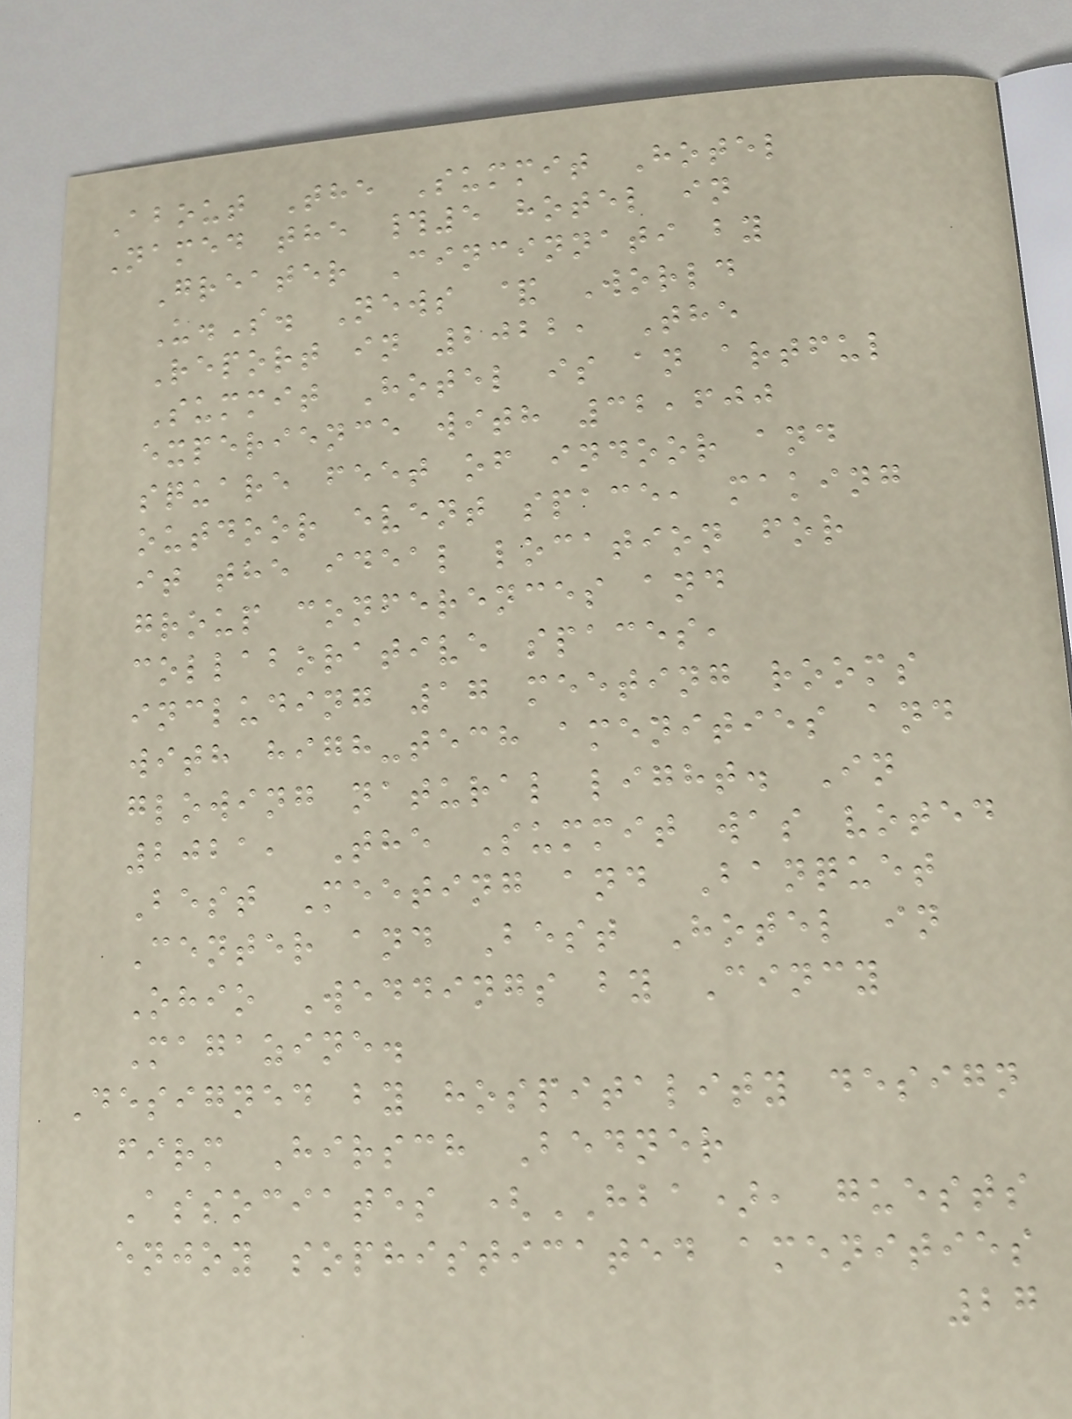About The Summit Hotel
Named the #5 hotel in
Greater Cincinnati by
U.S. News & World
Report in 2022, The
Summit Hotel is an artful
experience with 32,600
square feet of indoor and
outdoor event space, making
it the ideal location for
group conferences and
collaborative spaces,
including 17 meeting rooms
with high-tech amenities and
glowing natural light. In
2021, The Summit was voted
Best Meeting and Banquet
Center and Best Hotel in
Ohio Weddings by Cincy
Magazine.
Designed by hospitality design
firm Hirsch Bedner
Associates (HBA), guests
enjoy sophisticated amenities
27
